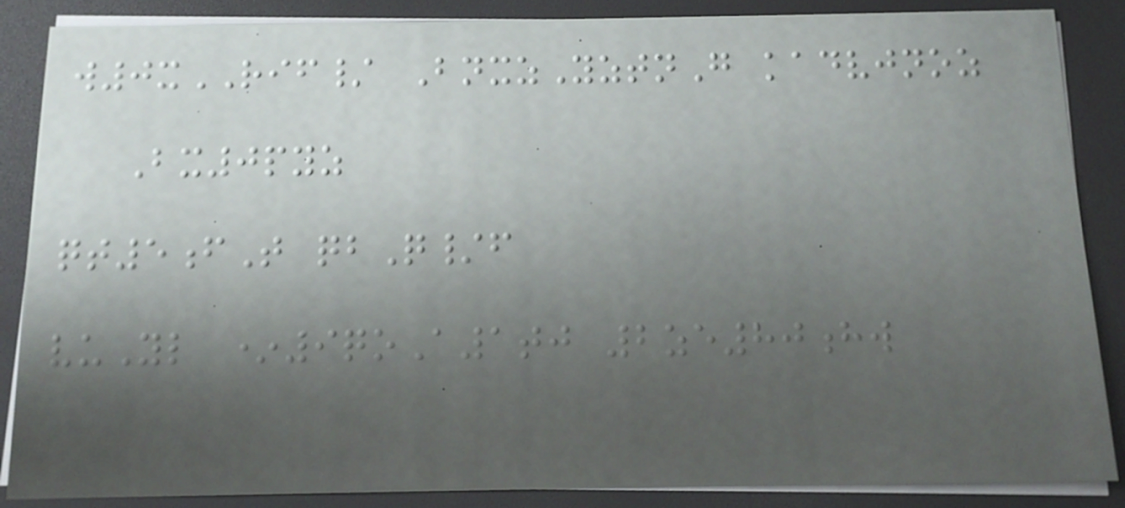w0xRIF/ BnxzYztnG kadvjnoz
Bx0pyz
qt5fT qbQ/f
vuYl *9qoA1tj 2ze80hw
